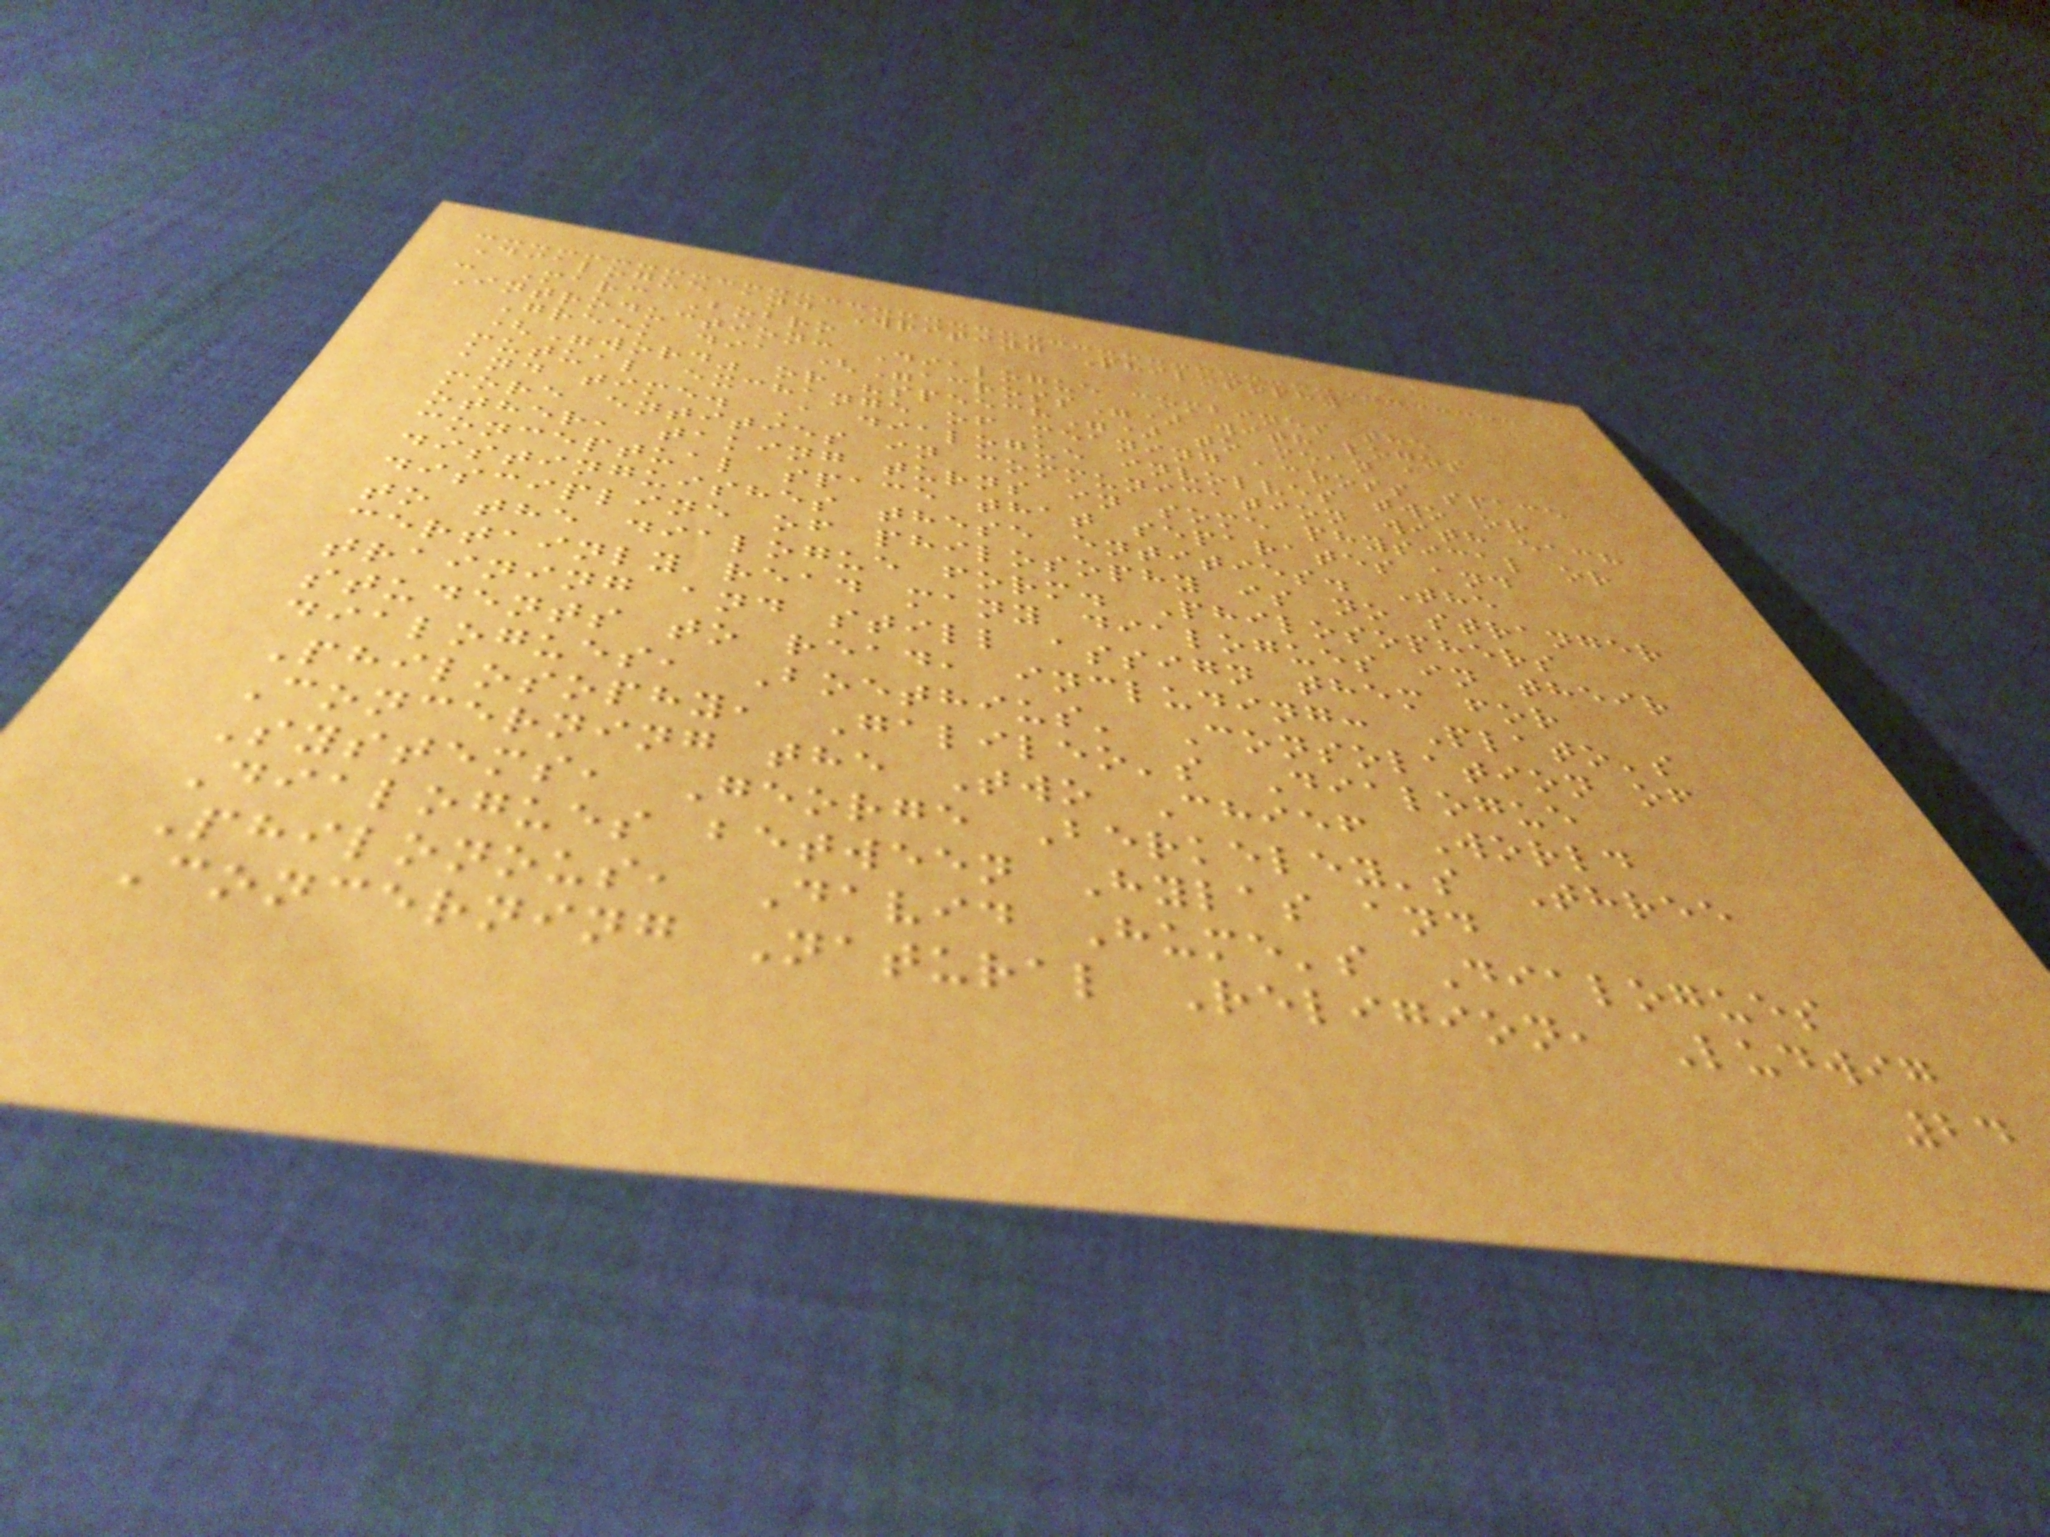Dialogue and Writing Philosophy
- Marc Bobro
Introduction: Dialogue combines the
Greek dia ("across") with logos
("word" or "speech") to mean a
mutual exchange of meaning across space
and time. A dialogue involves two or
more entities in communication with each
other, taking turns in some physical or
conceptual space that separates and
distinguishes these entities. The
discipline of philosophy is no stranger
to the dialogue form. Philosophers
certainly read many dialogues in their
training and still assign them for
students to read, including: Plato's
dialogues, Boethius' Consolation of
Philosophy, Galileo's Dialogue
Concerning the Two Chief World
Systems, George Berkeley's Three
Dialogues between Hylas and
Philonous, David Hume's Dialogues
Concerning Natural Religion, Ludwig
24
